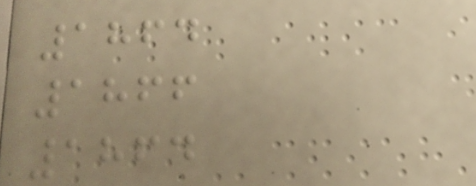1864
1866
1864
